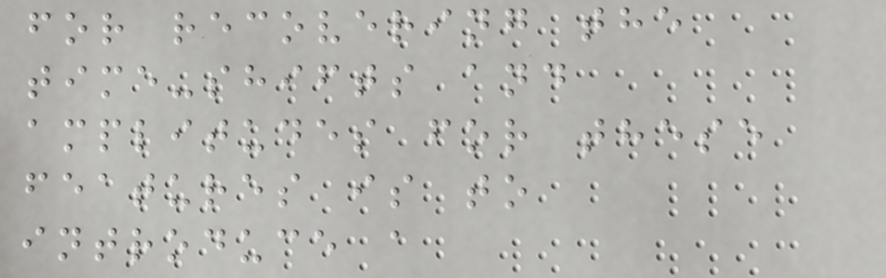for recovering the
time-shifts and
amplitudes for these
features is to
introduce a
